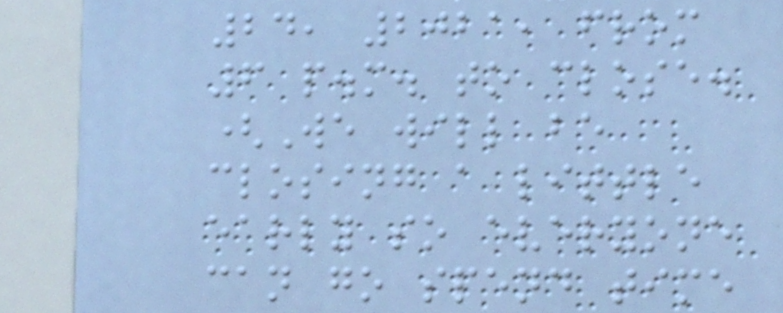24, 2021, from
6 p.m. to close.
(We will be
closing a little
early so everyone
can go spend time
